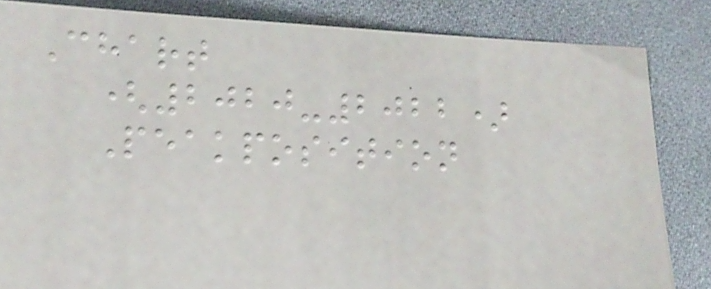Chart
(2020-2022)
Peakposition
